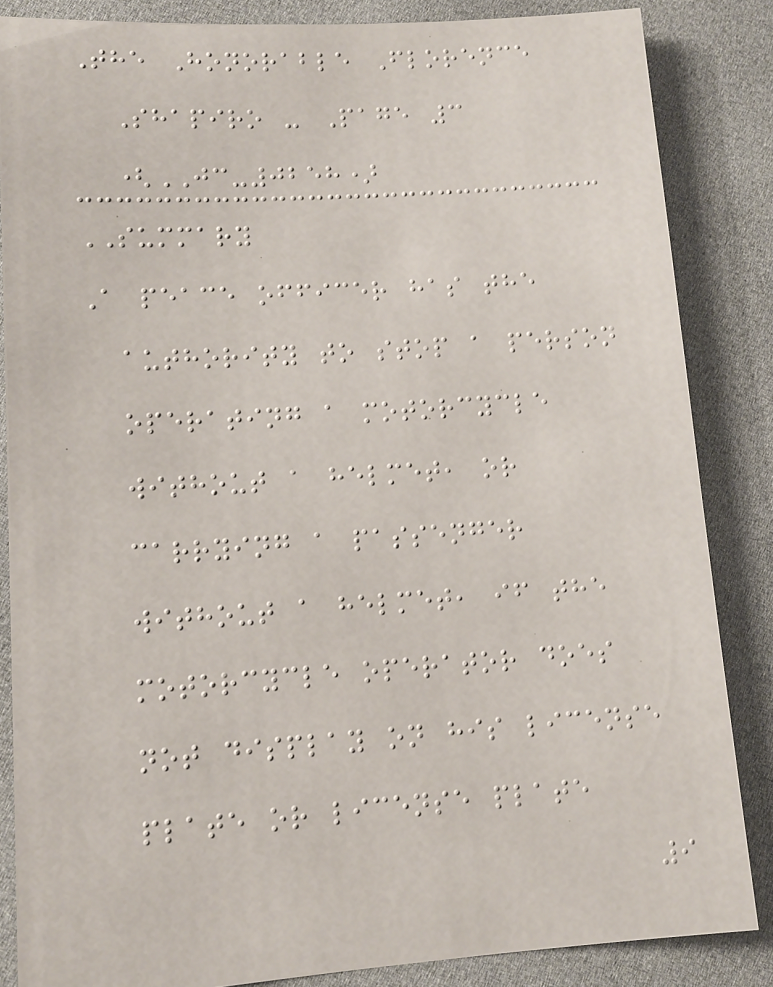The Honorable Florence
Shapiro - Page 3
(JC-0258)
SUMMARY
A peace officer has the
authority to stop a person
operating a motorcycle
without a helmet, or
carrying a passenger
without a helmet, if the
motorcycle operator does
not display on his license
plate or license plate
9
